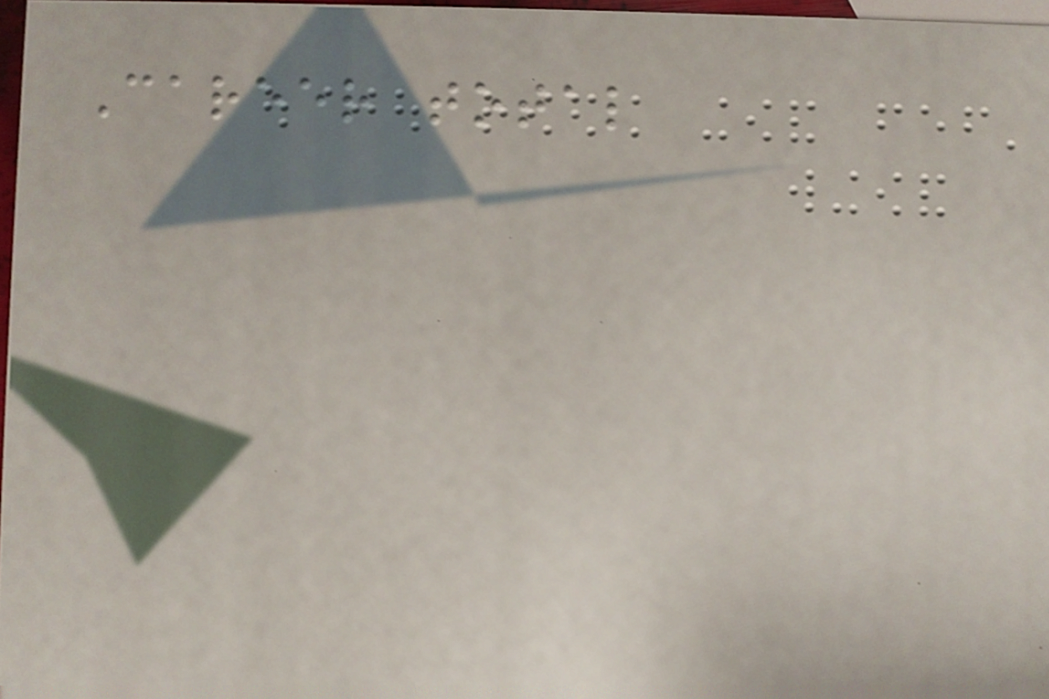Career total
